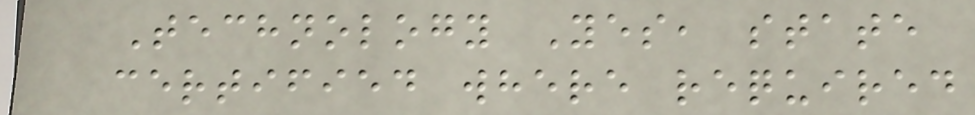Technology Yes, state
certified where required
